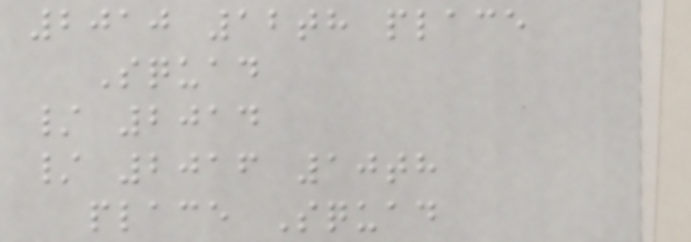2010 12th place
Squad
/ 2014
/ 2016 10th
place Squad
